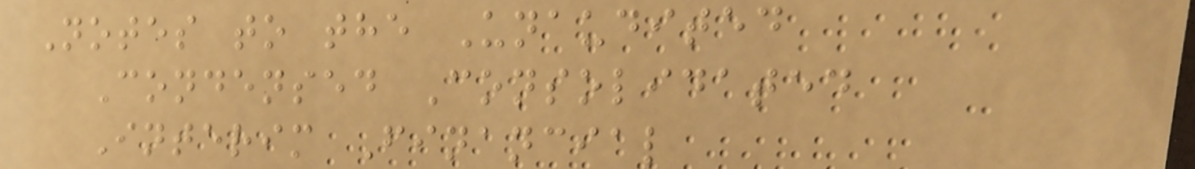Notes to the Unaudited
Condensed Consolidated
Interim Financial
